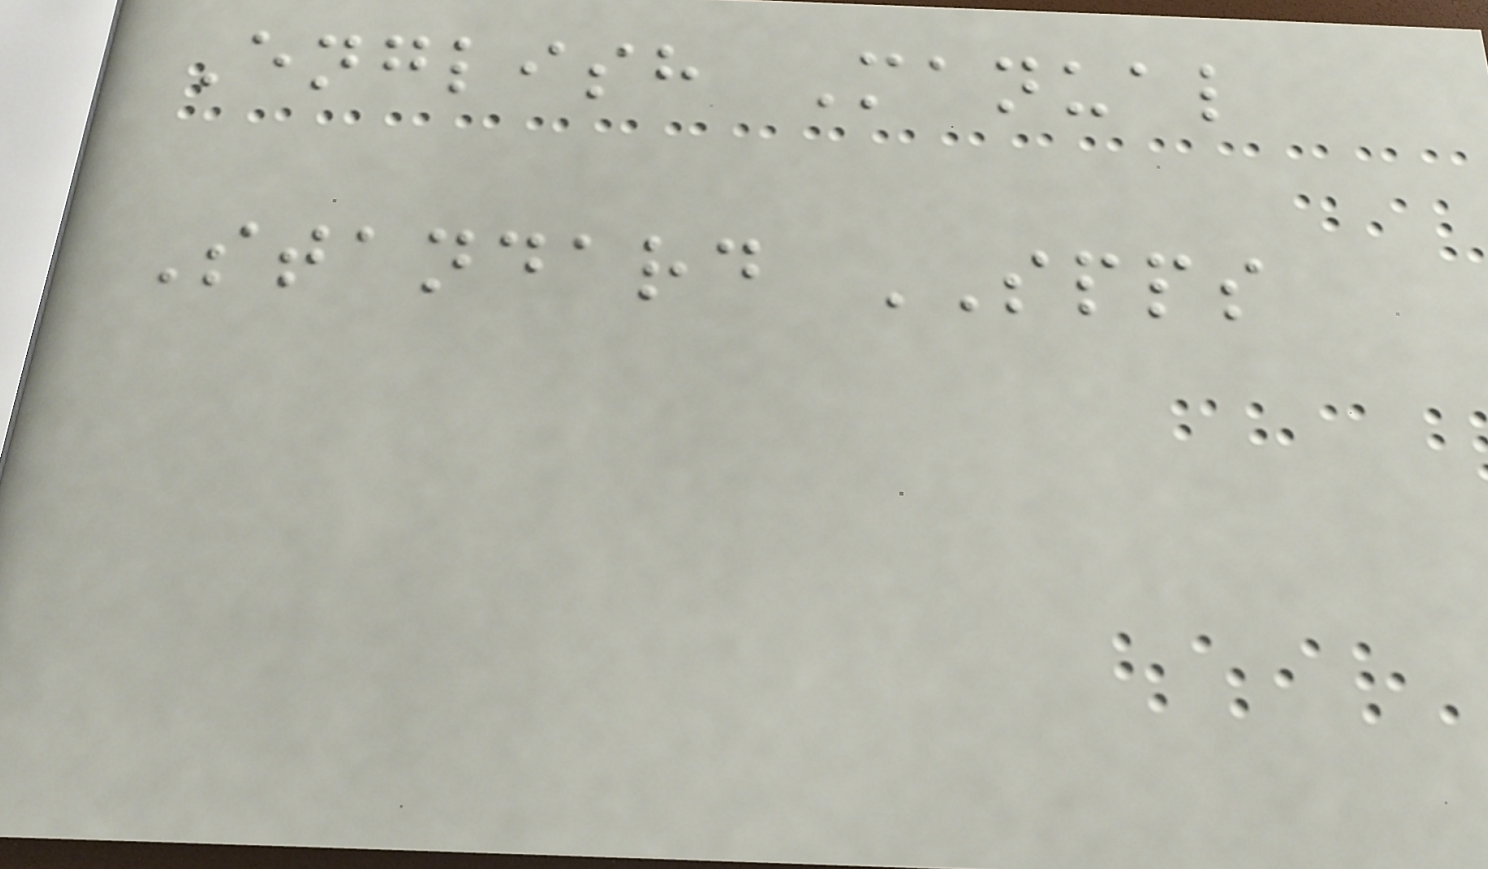English Manual
Standard SPPS
